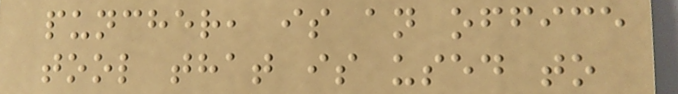puncher, is an office
tool that is used to
